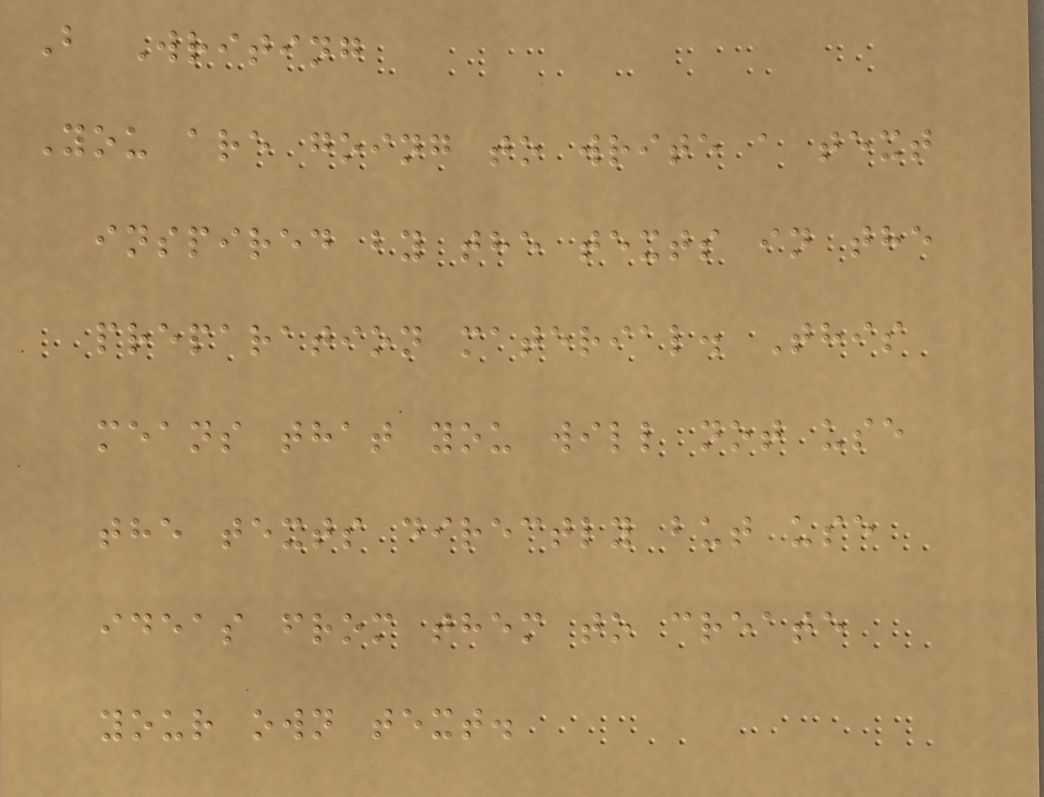B Writing
You are going to write a text
inspired by the texts in the
preparation material. This
means that you will not use
the texts directly but use
ideas from them to create
your own text.
